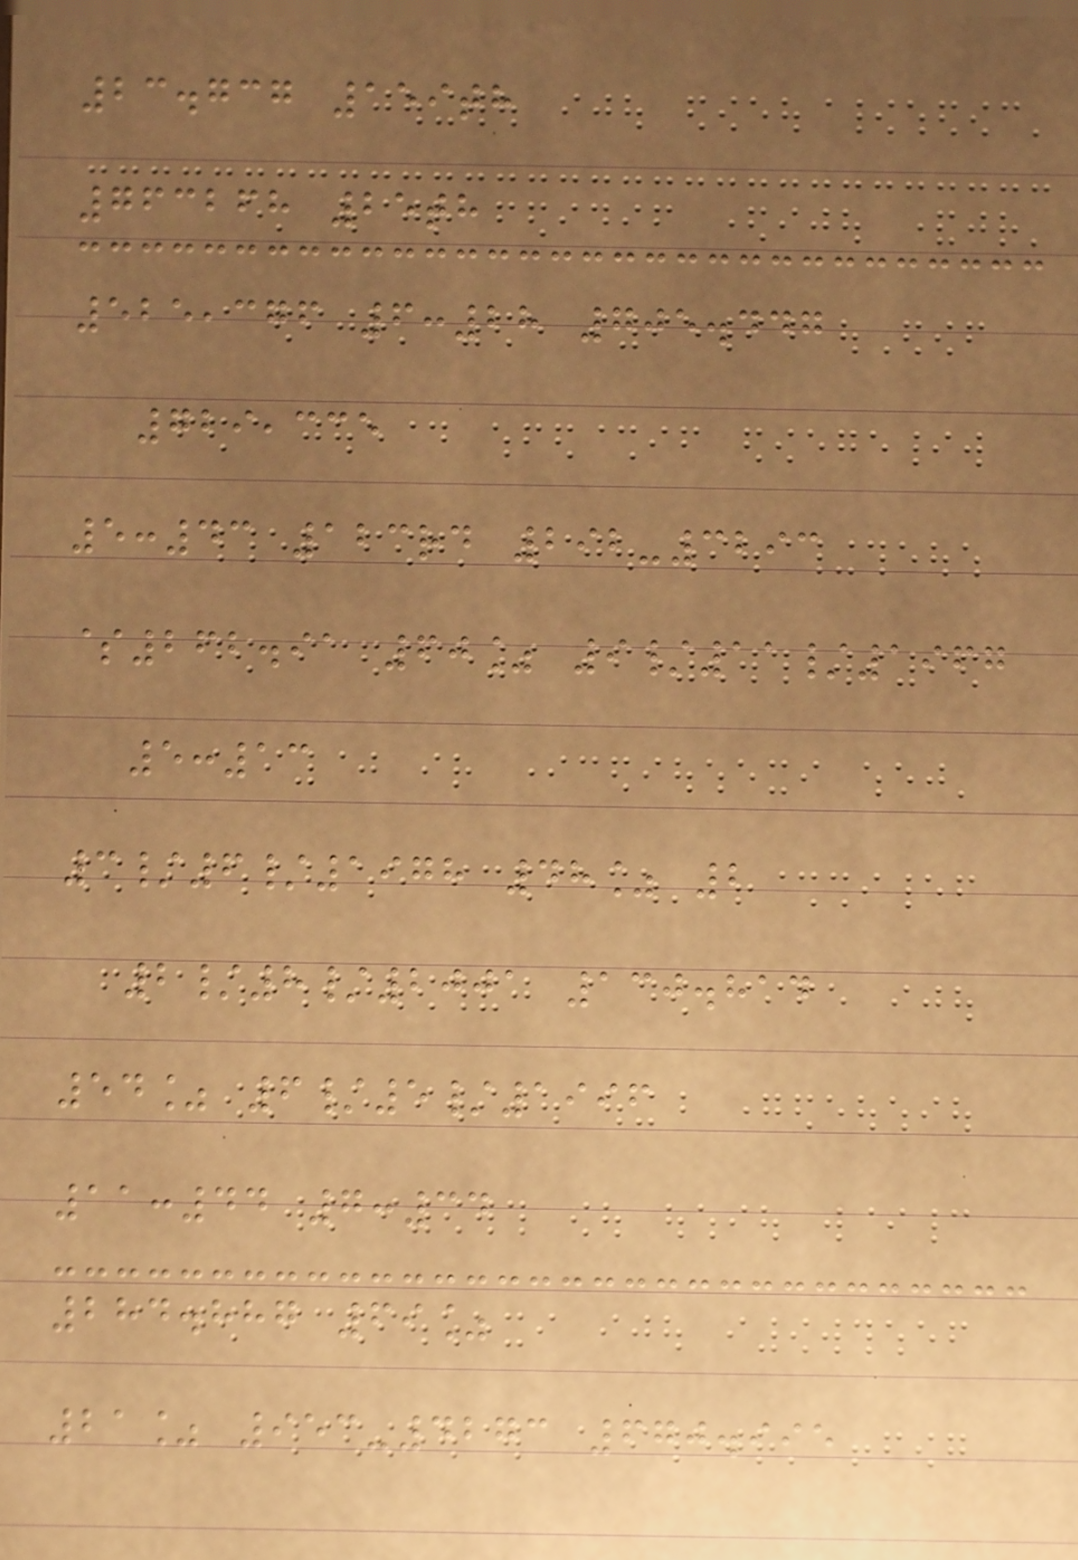23.737 159th
763268 25th
525,376 6:28 705.447
729,335
5:43 123rd 292-3293
$262.91 60% 9/11/1967
5:13
3/6/1978 48% 2
2/8/2001 130.814
54% 6/5/1996
11:44 7:34
284.887 69%
21% 953-4273 670.995
